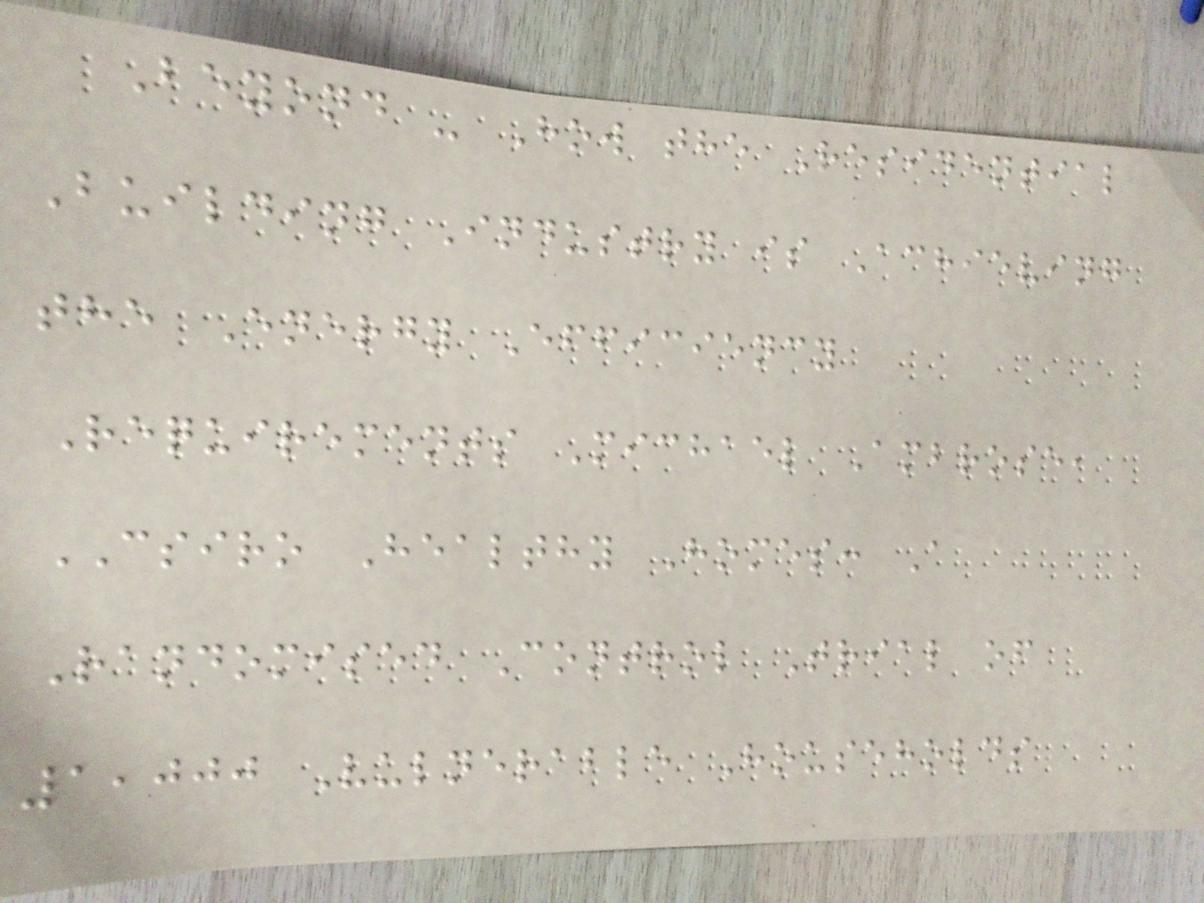Beyond - How the Residential
Building Industry is Achieving
the Energy Efficiency
Requirements Michael Ambrose,
CSIRO Healthy Homes: A
Randomised Control Trial of
1,000 Vulnerable Households
